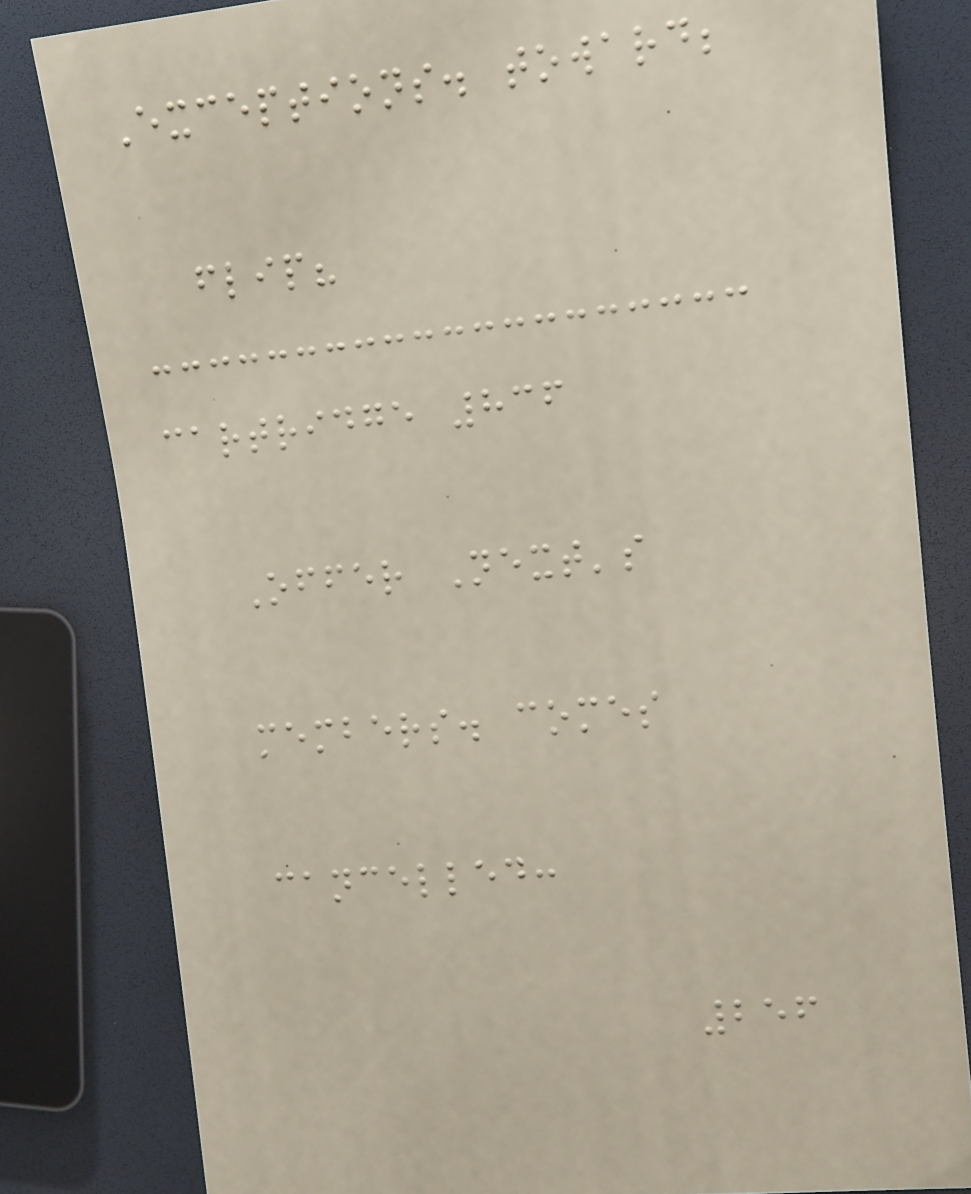Exceptions. toward;
flip?
cartridge 836
Offer Next's
members. comes
cancelled:
256
